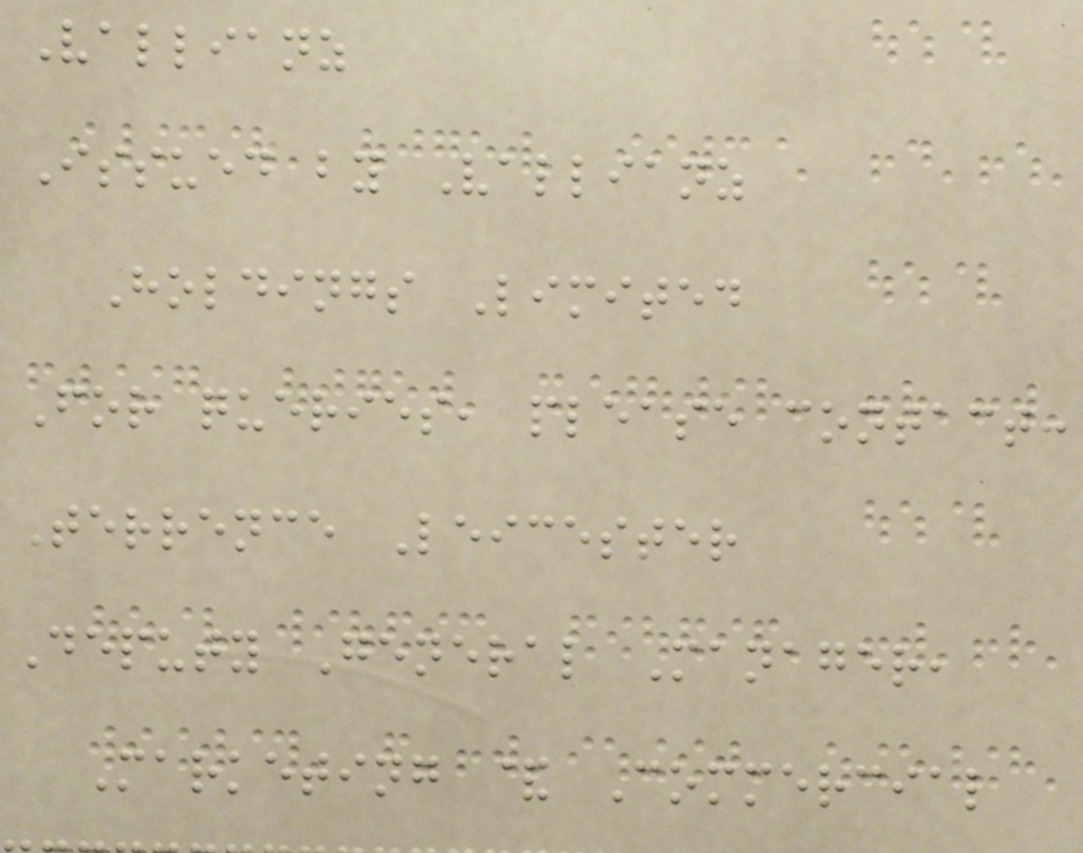Vallianz
Issued by Vallianz
Holdings Limited
For queries, please contact:
Terrence Leicester
Deputy General Manager,
Marketing & Commercial
